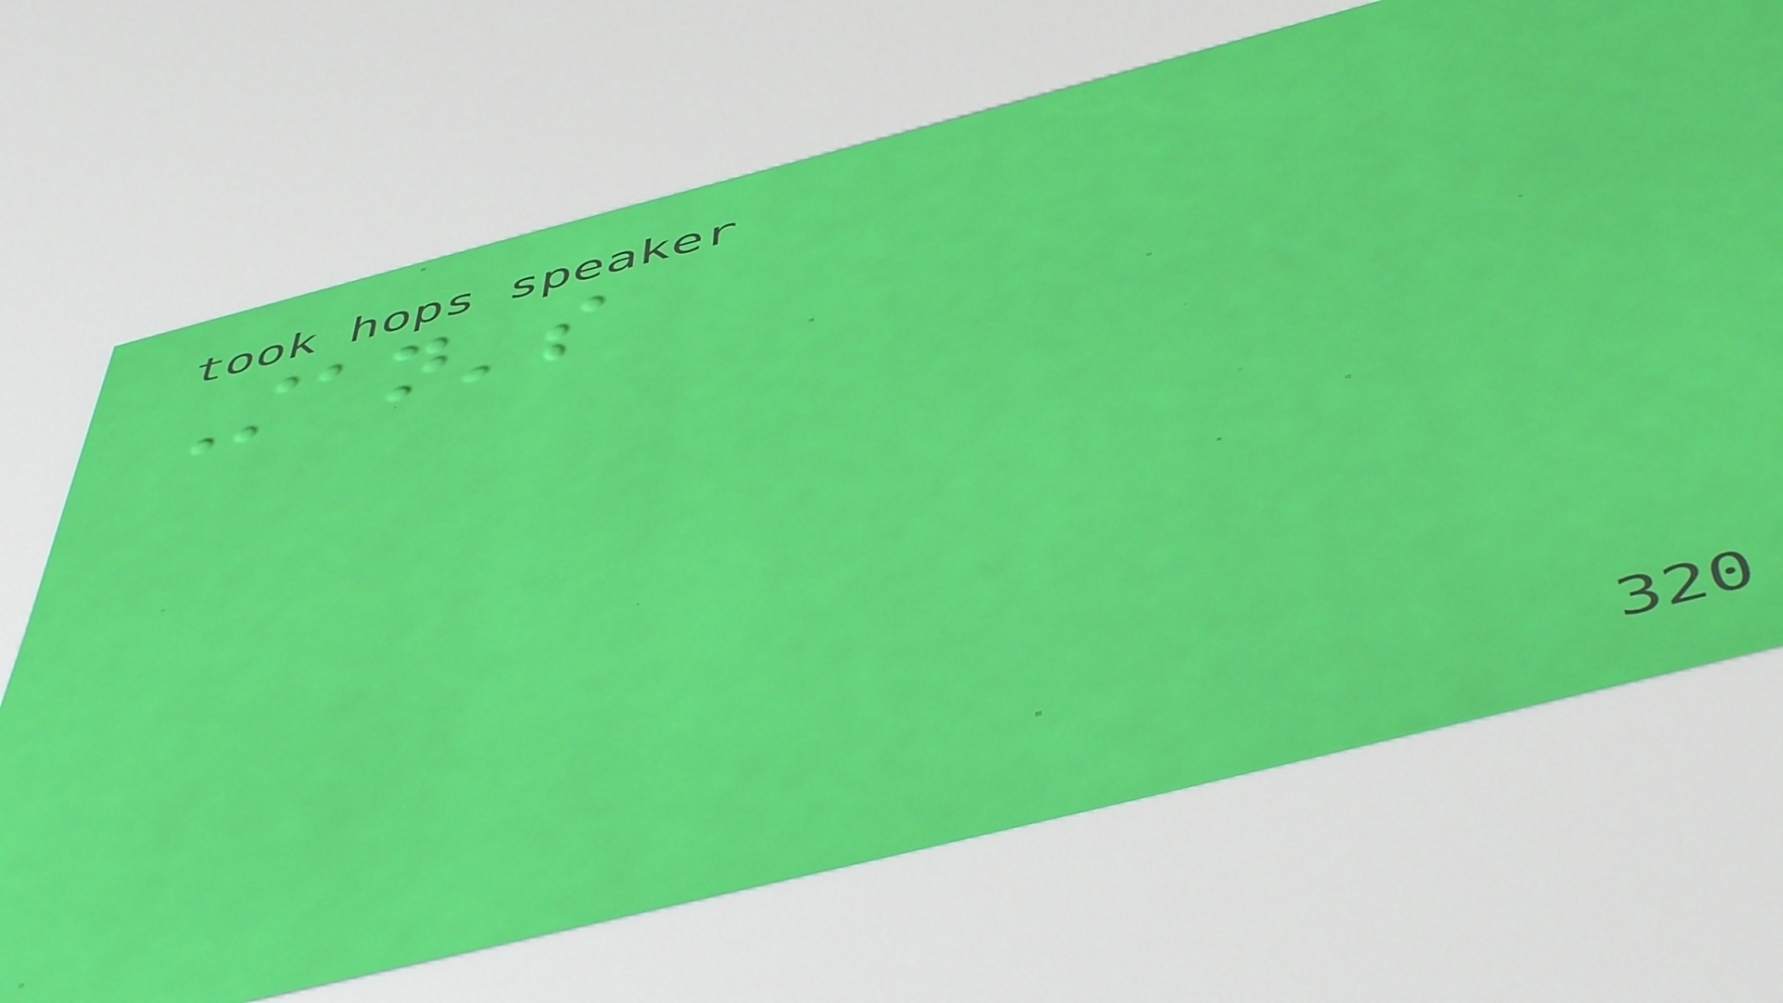Stan's
